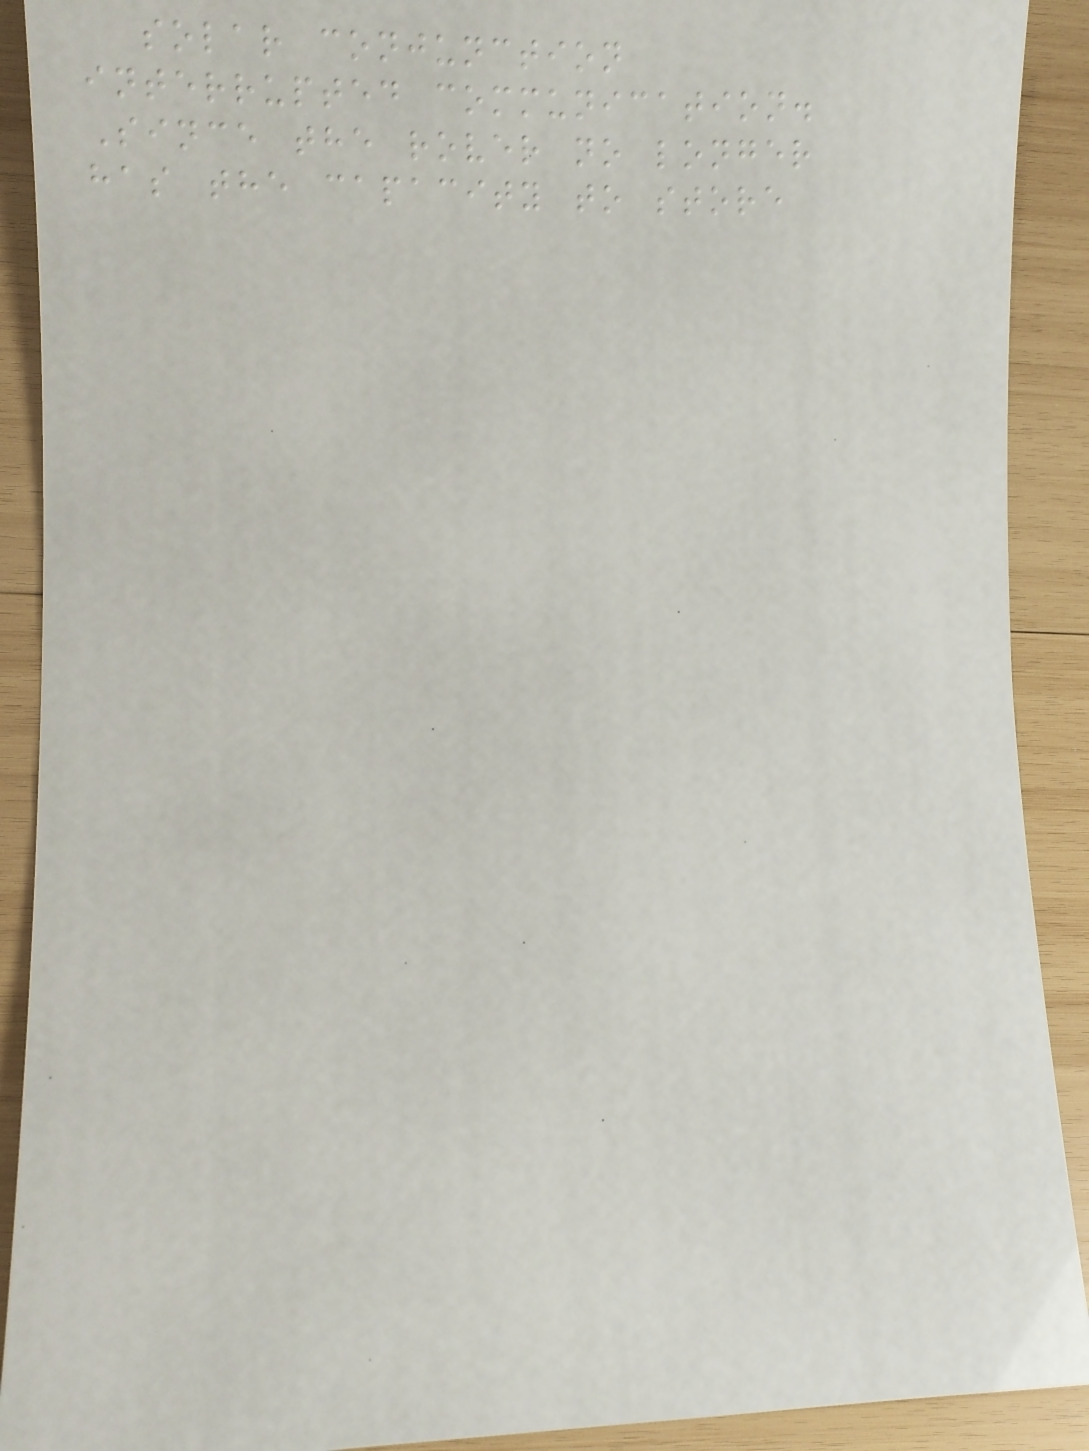solar conjunction
interrupted communication.
Since the rover no longer
has the capacity to store
